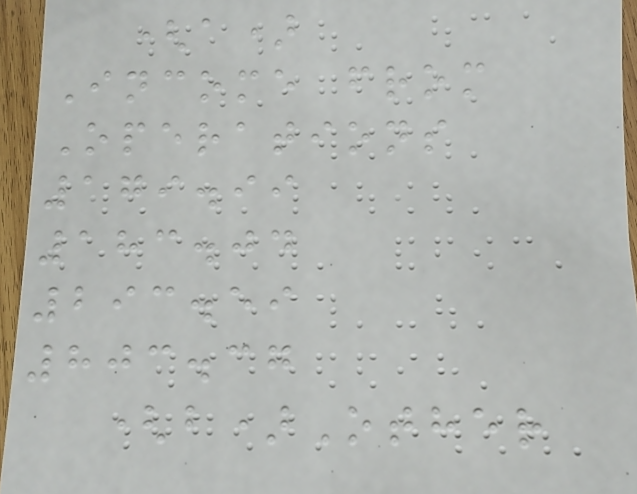(a)
Income from
Operations
179.99
183.04
293.59
803.37
(b)Other
